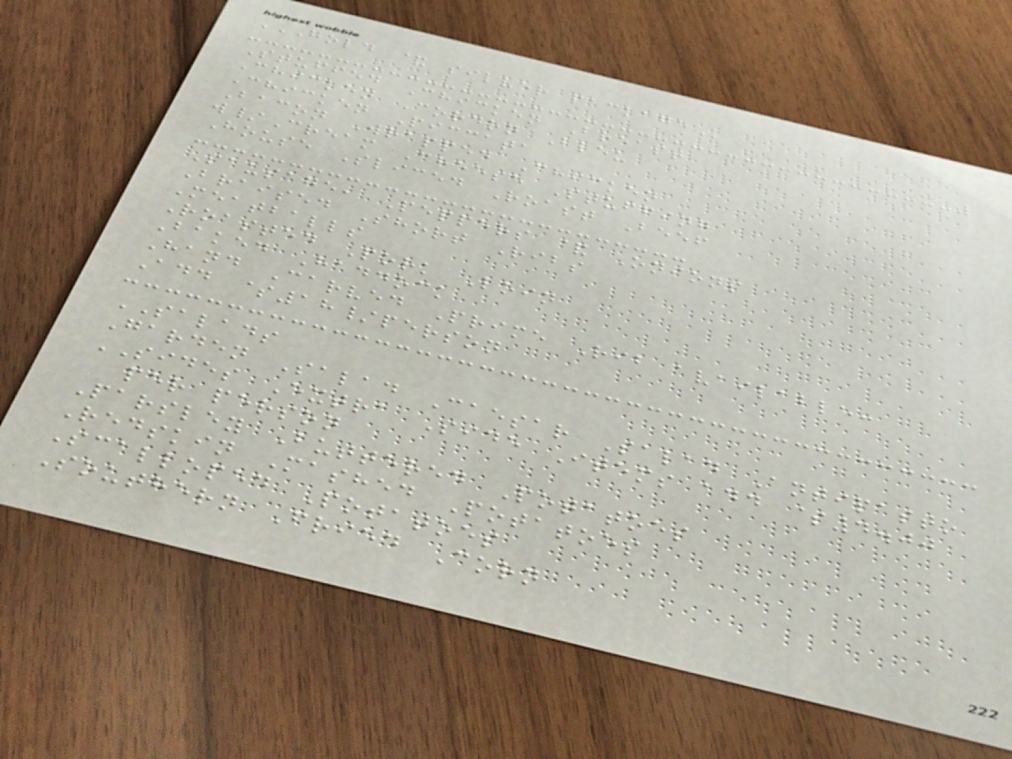GOLD & SILVER PACKAGE
Stuffed Chicken Breast
Chicken Cordon Bleu
Chicken Piccata
Bacon Wrapped Chicken
w/Cream Cheese Stuffing
House Sliced Roast Beef
Sausage, Peppers & Onions
Braised Short Ribs
Meatballs
Roasted Pork Loin
Baked Haddock
Hand Carved Prime Rib available:
Add $18/person
SALADS
Garden Salad Caesar Salad Antipasto
SIDES Extra Side Items add $4.00
per person
Parsley Buttered Potatoes
Redskin Mashed Potatoes
Scalloped Potatoes
Southern Fried Corn
